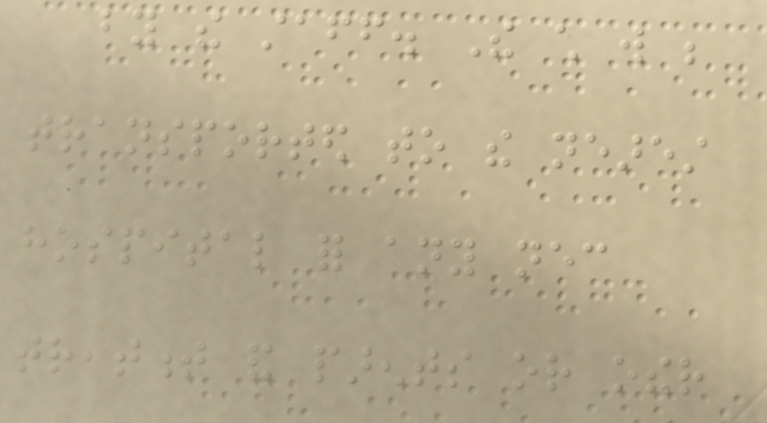by the staff. The child will be
transported to the nearest
hospital for any necessary
treatment and parents or other
